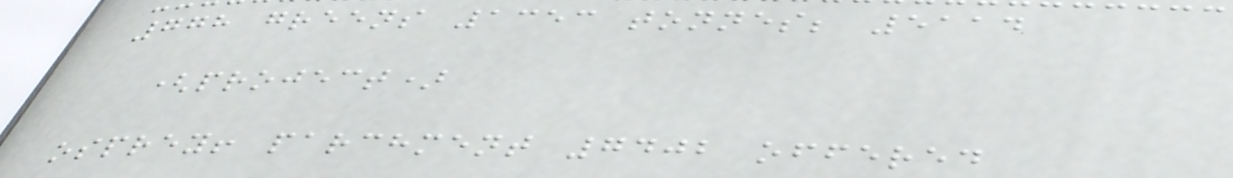778 greens 1353 tonnes; 5114
(project)
osprey! parchment 7402 offered
